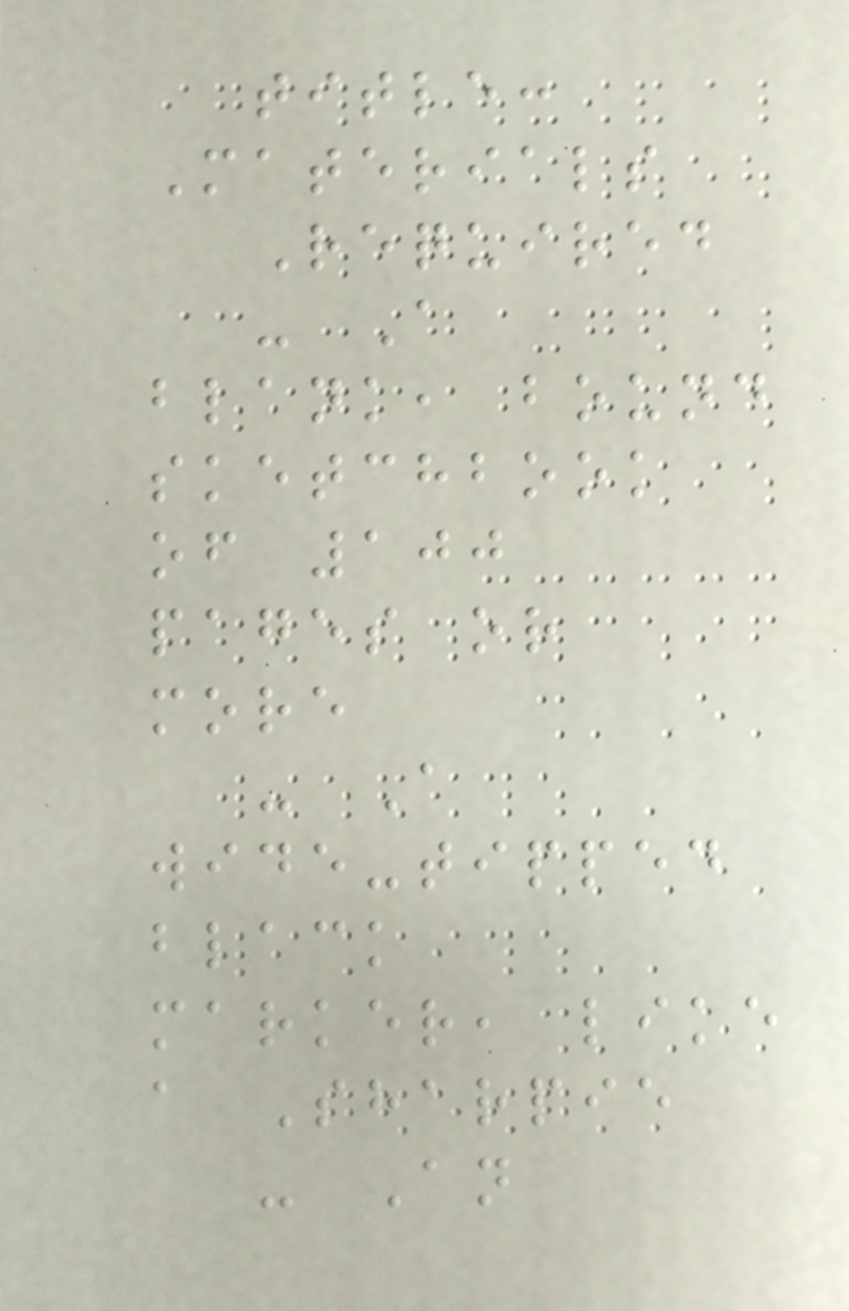title:
Materials
Required
- A
blank, bound
sketchbook
of 100
pages or
more
- A
wide-tipped
black
marker, like
a Sharpie
- An
